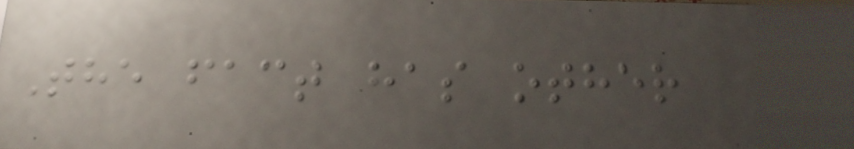The fact has other
